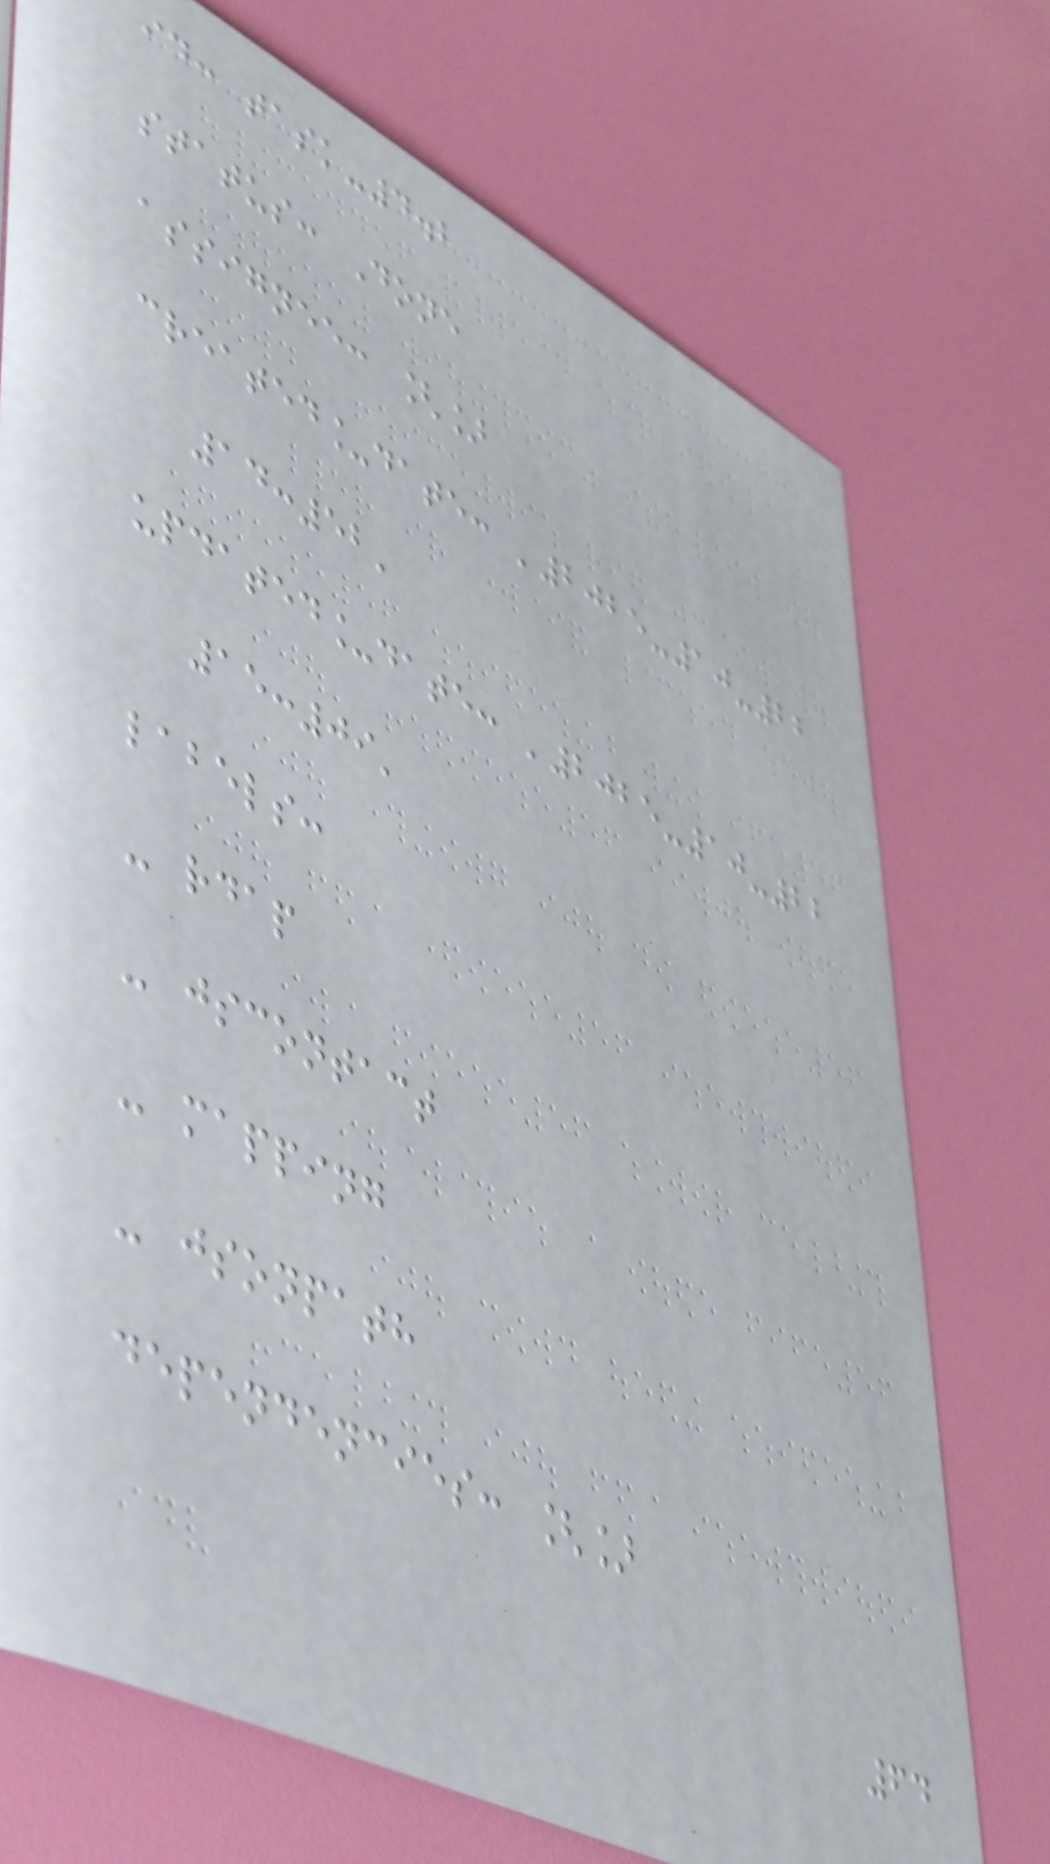id: task-4.2
status: Done
assignee: []
created_date: '2025-10-22
14:52'
updated_date: '2025-10-22
15:09'
labels:
- rdap
- jscontact
- mapping
- jsonpath
dependencies: []
64
